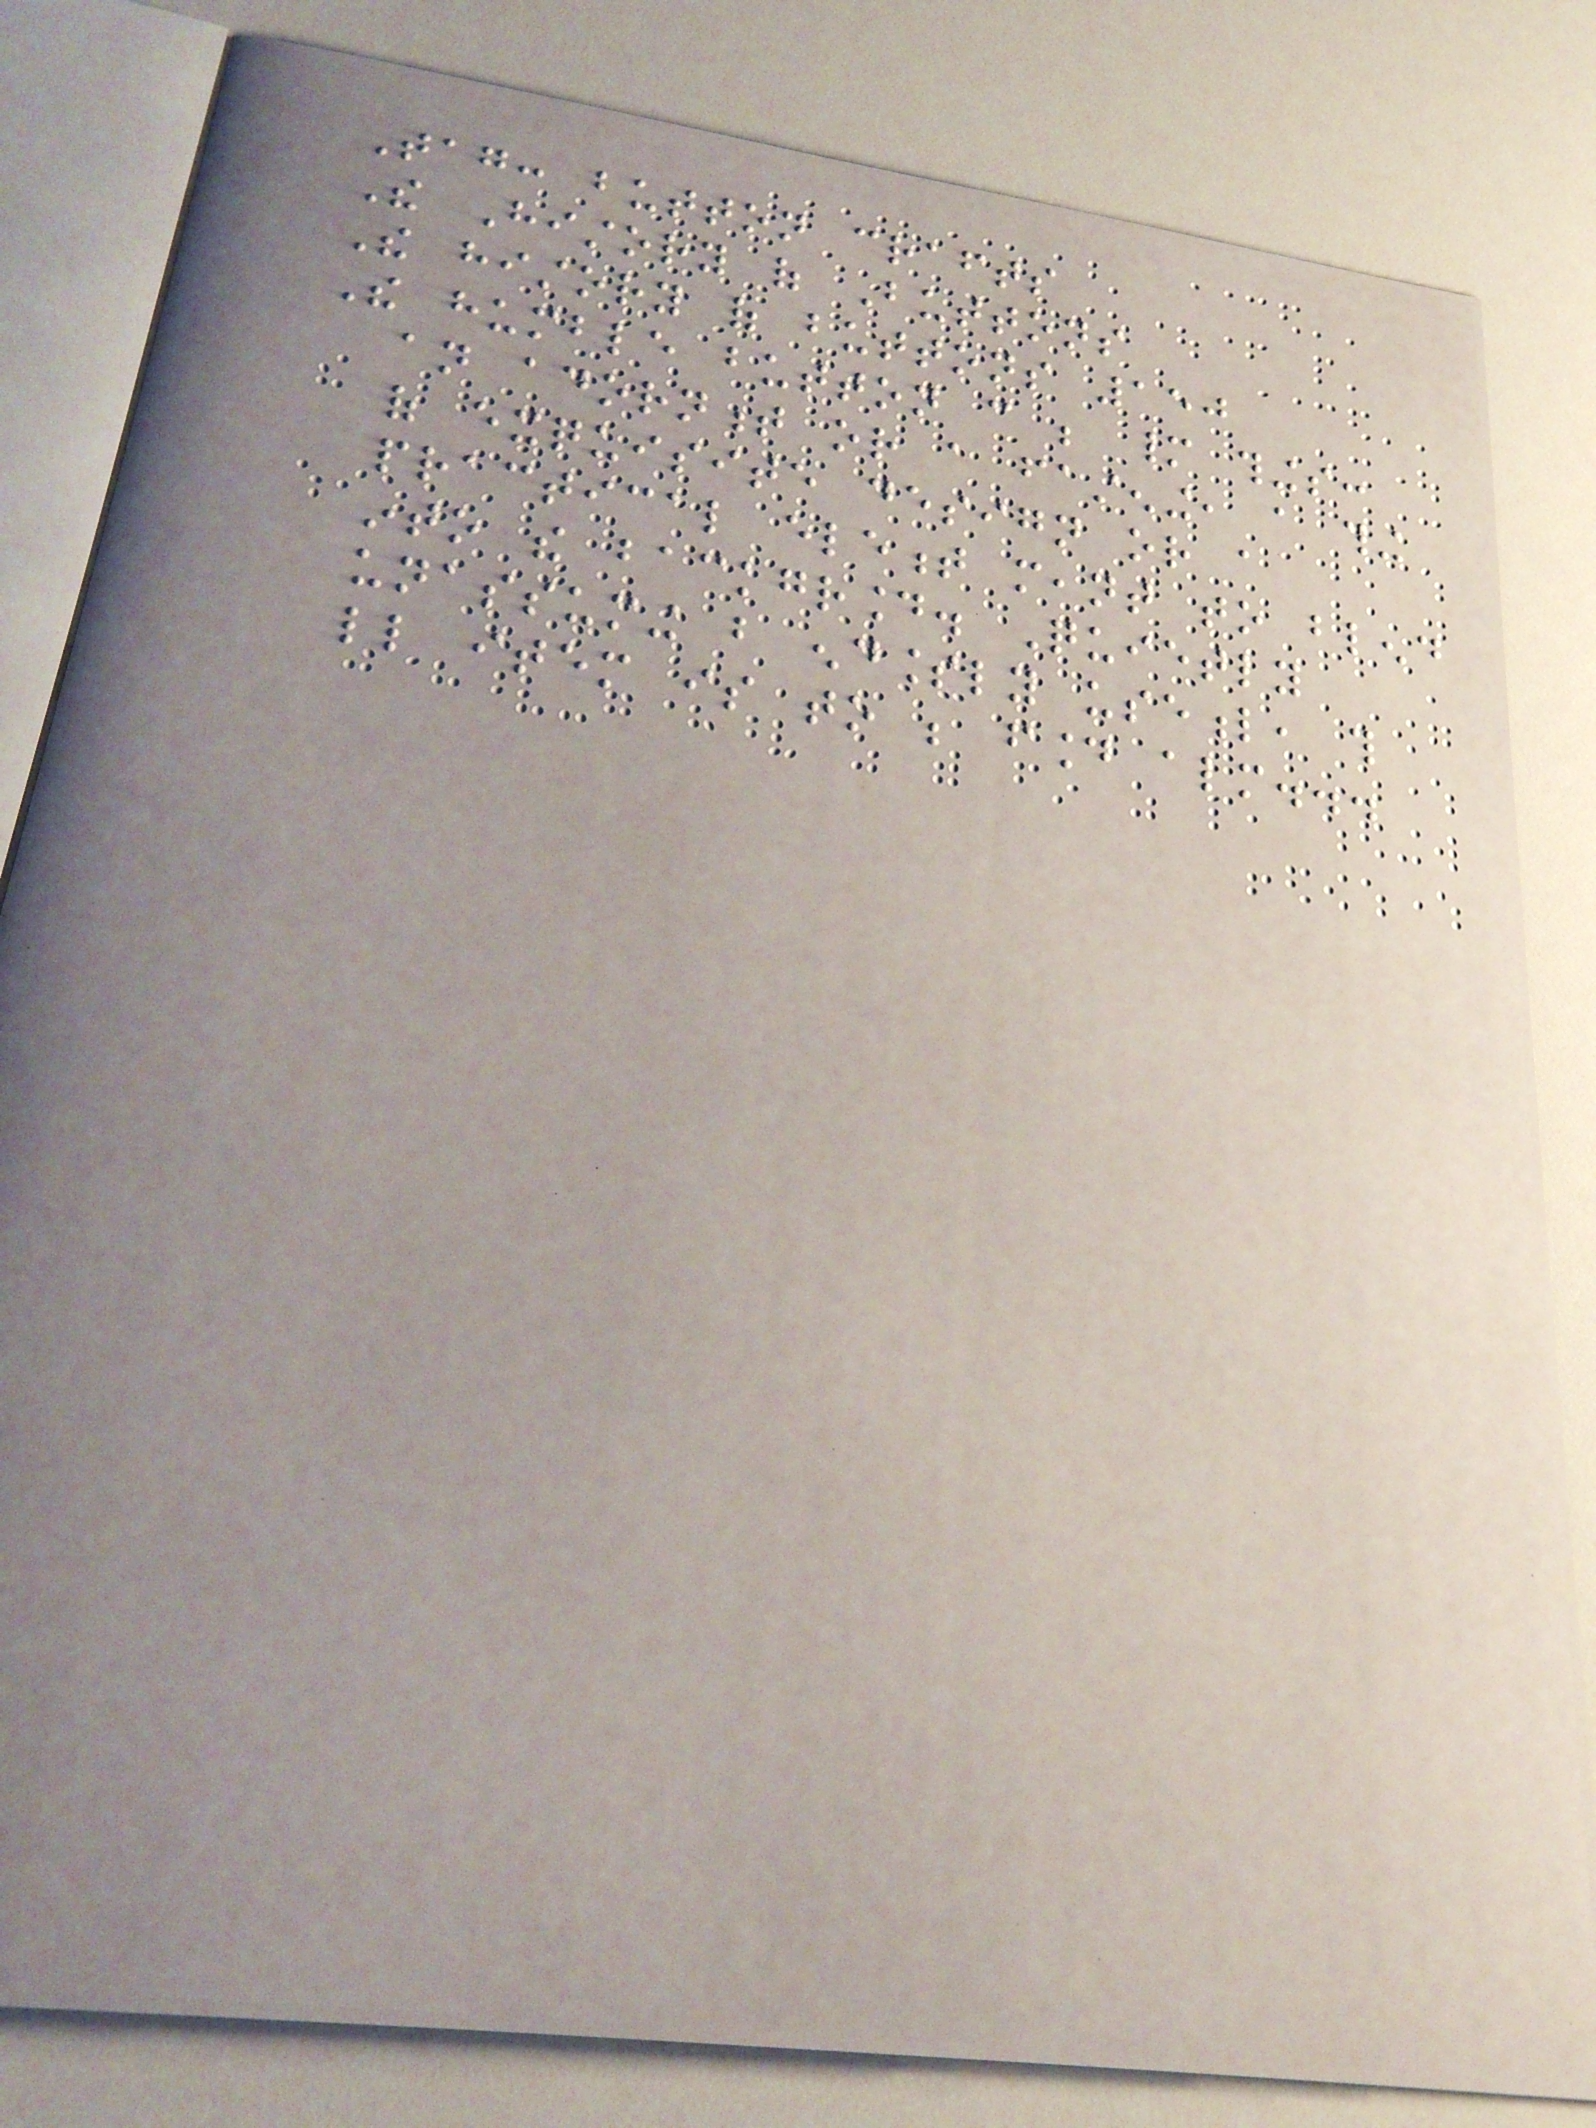Tag: button crafts
The History of Buttons
The history of buttons 150
The humble button can be many things:
an adornment or a fastening, a thing
of exquisite design or a
practical element meant to blend
into the background. Quietly
unassuming but endlessly useful, this
little item is to be found almost...
